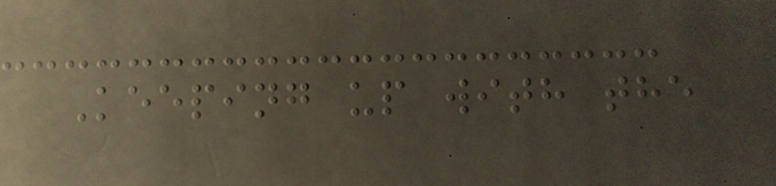Keeping up with the
